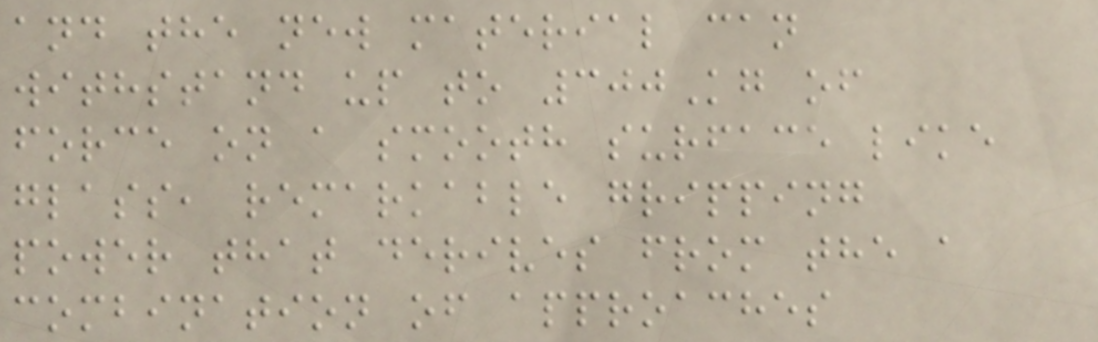and the new material can
withstand up to 300Kg of
force on a smooth surface like
glass, remarkable gripping
power that derives from the a
combination of approaches
